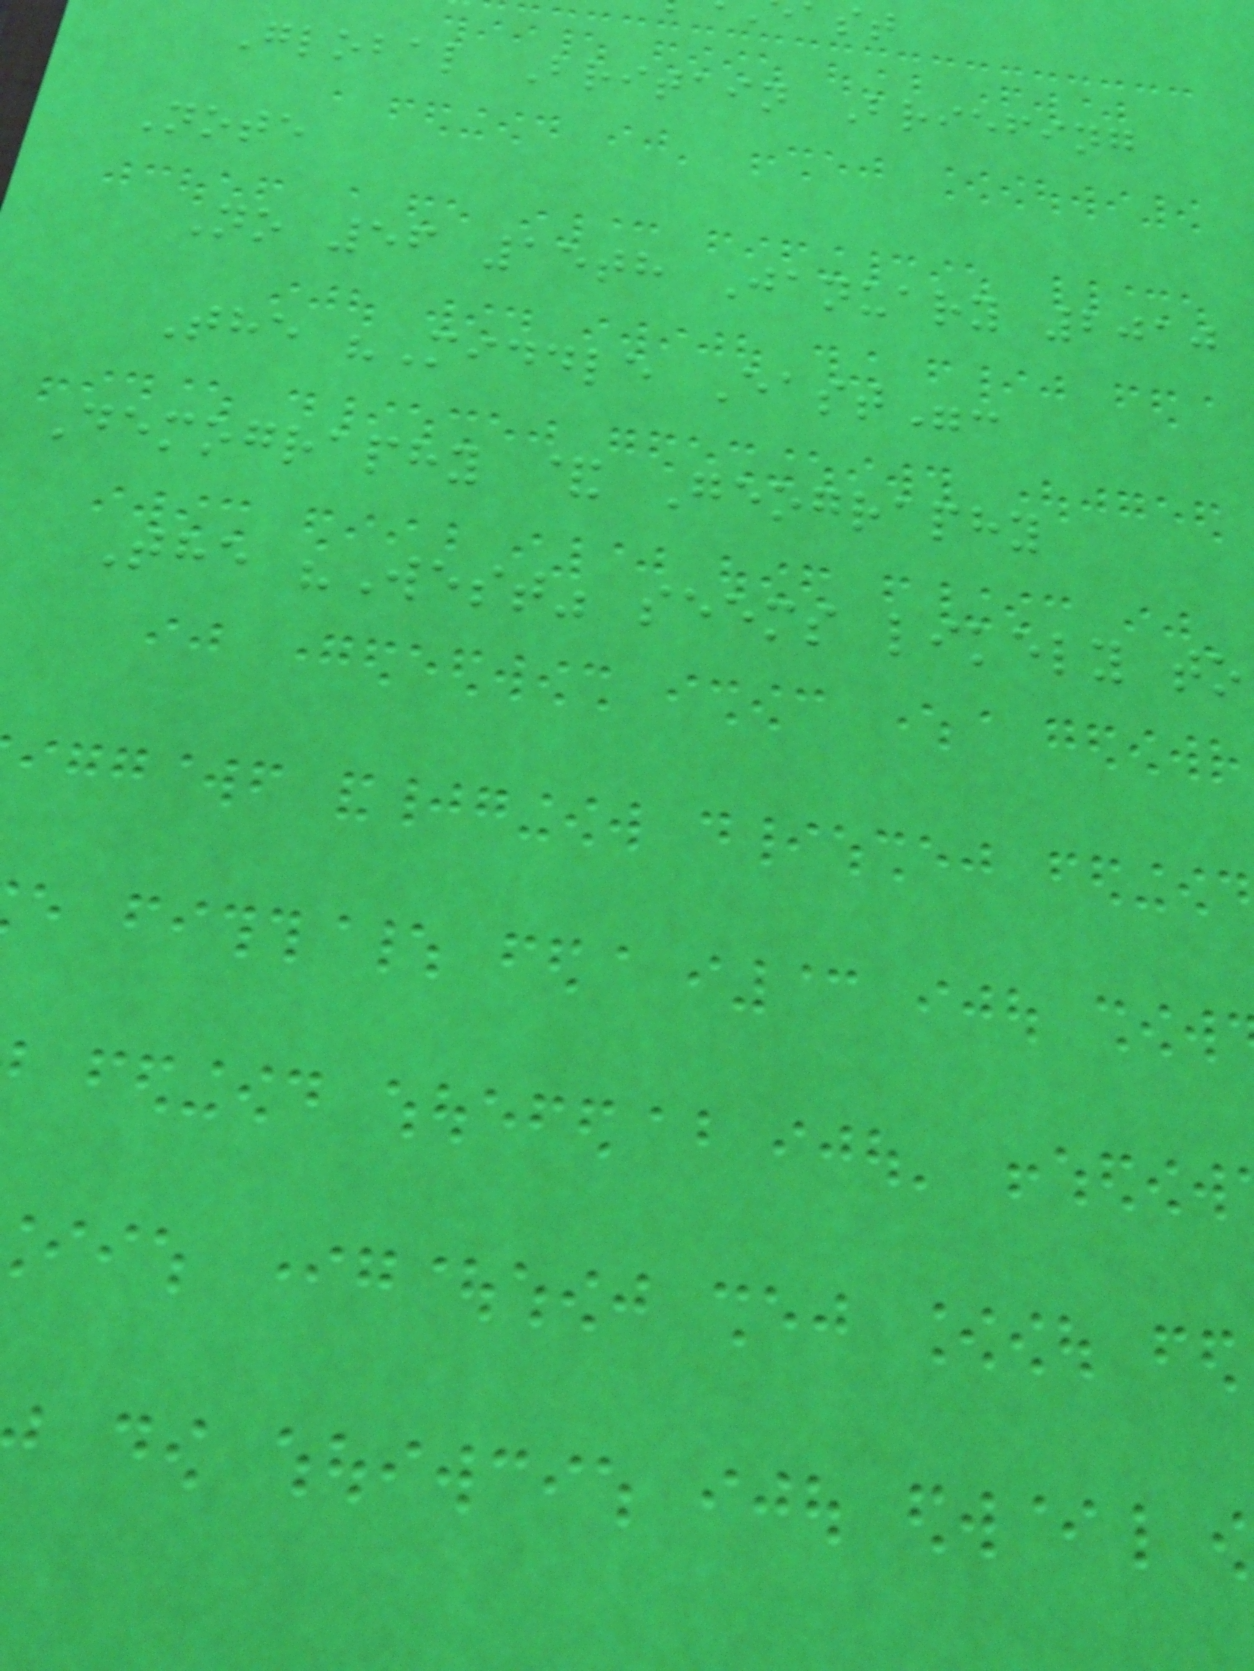Global Britain Briefing
Note
No 56 15th January 2010
The "Middle East":
Demography & Geography
The "West" seems likely to
